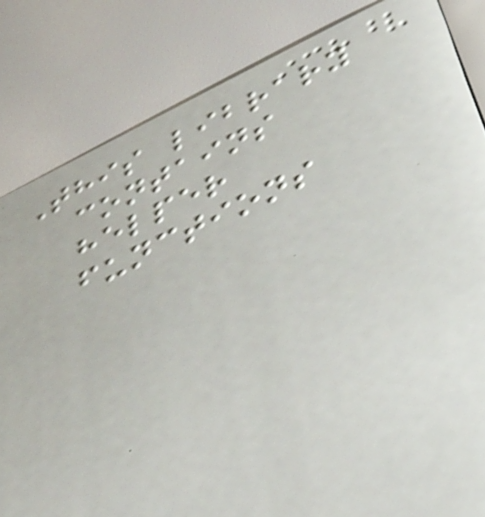This library
contains
helper
functions
